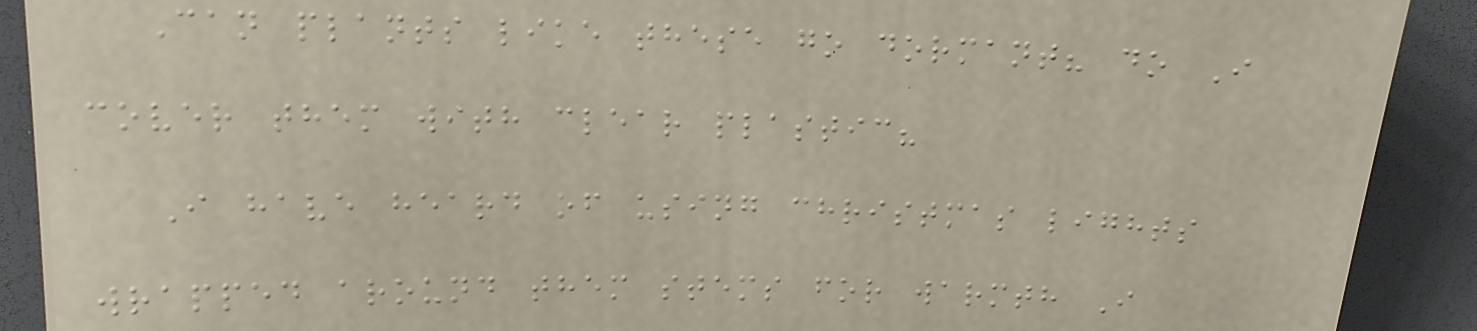Can plants like these go dormant? do I
cover them with clear plastic?
I have heard of using christmas lights
wrapped around them stems for warmth I
